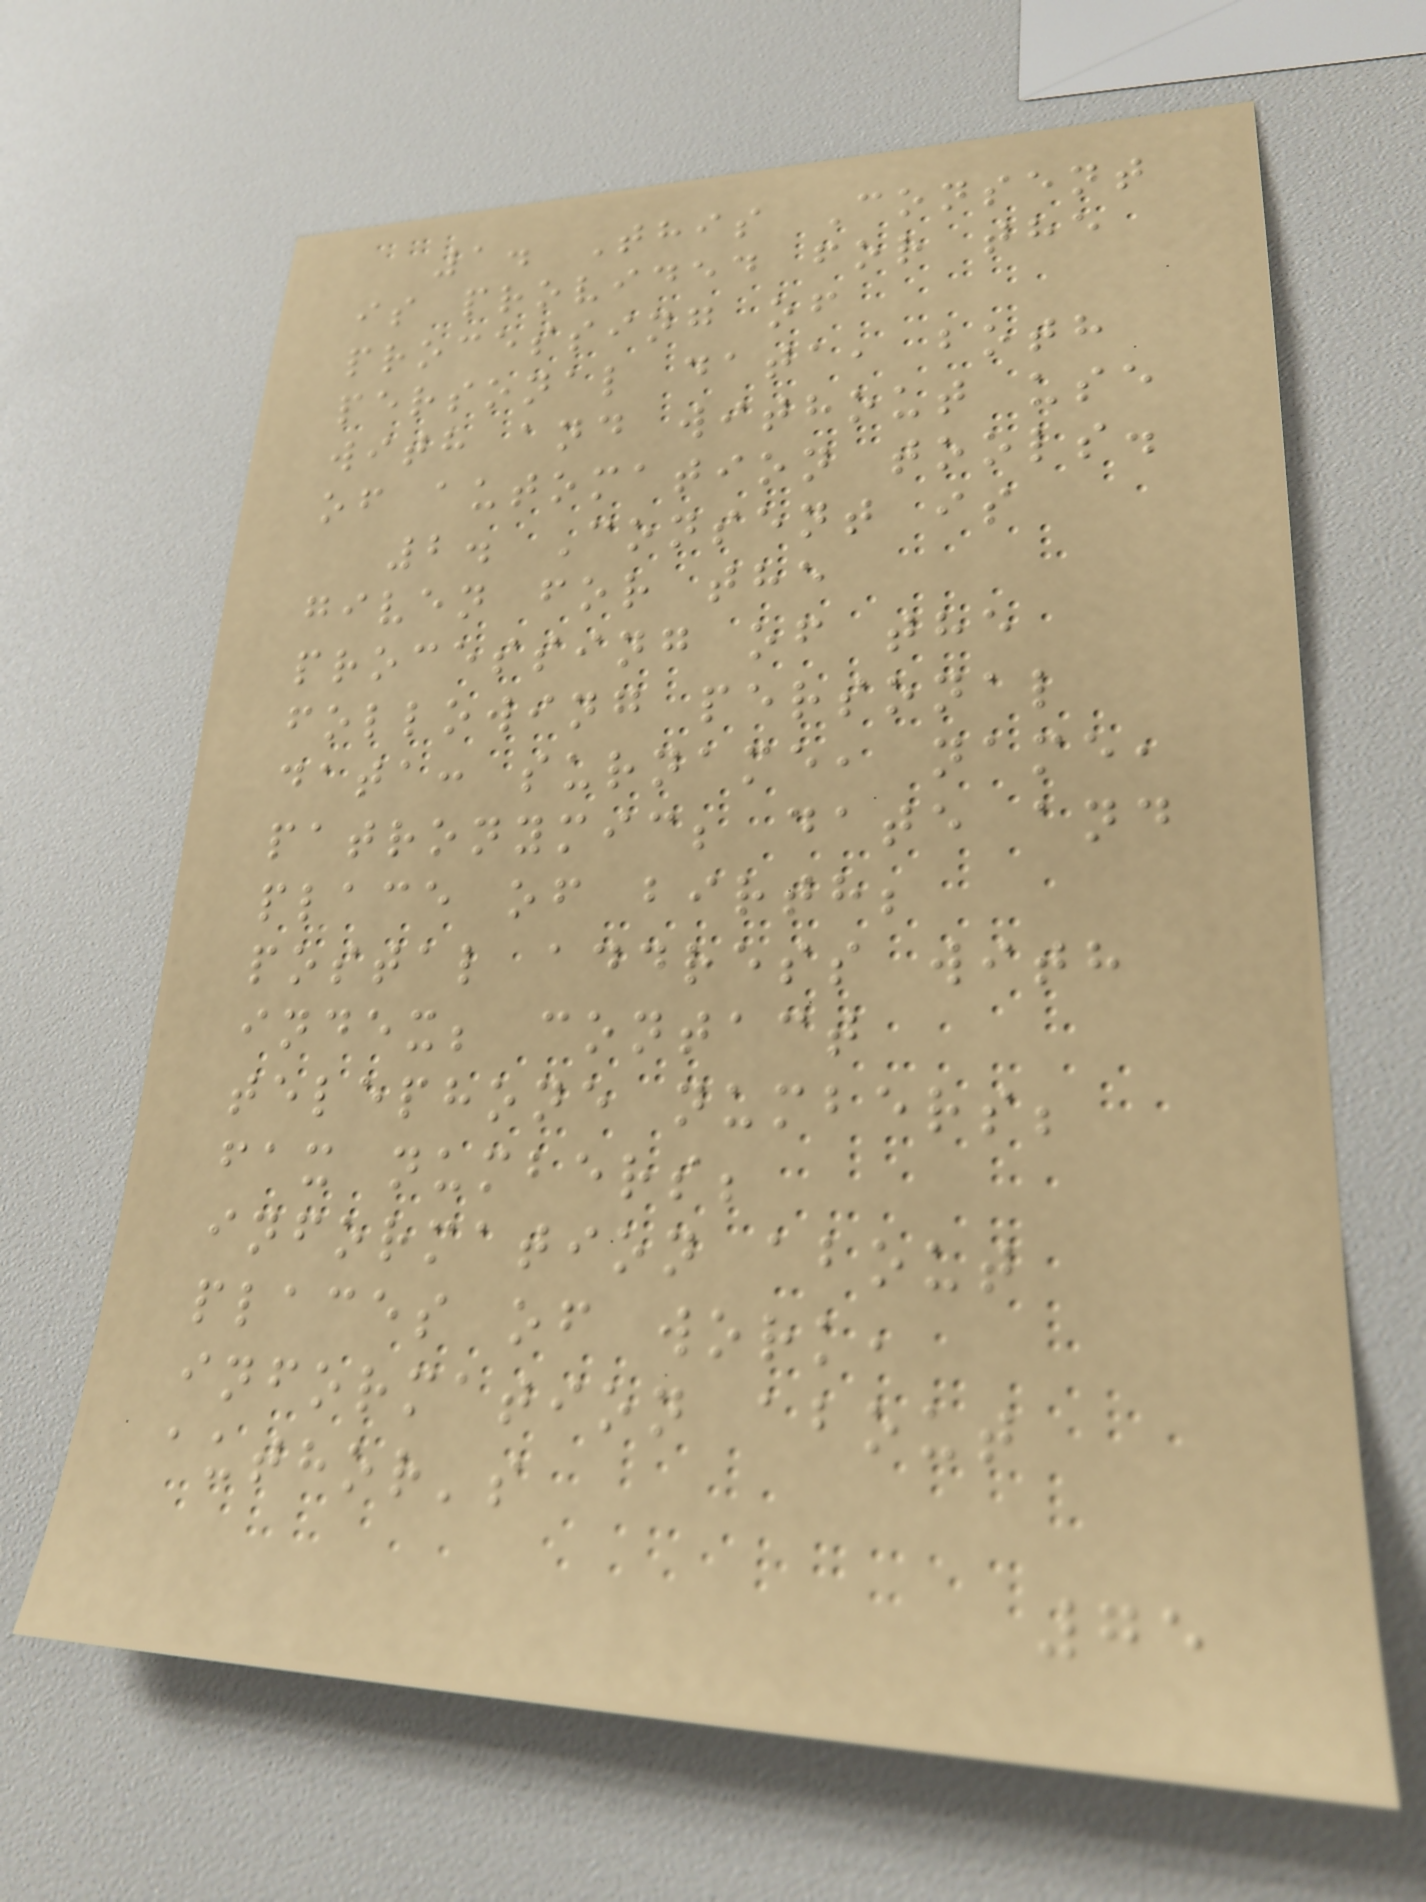1. This Consent
is provided for the
processing of
personal data, both
with and without use
of automation tools.
2. Consent is
given for the
processing of the
following personal
data: surname, name,
patronymic; date and
place of birth;
postal address with
index; contact
telephone numbers;
fax numbers;
information about
places of work,
information about
author's
75
